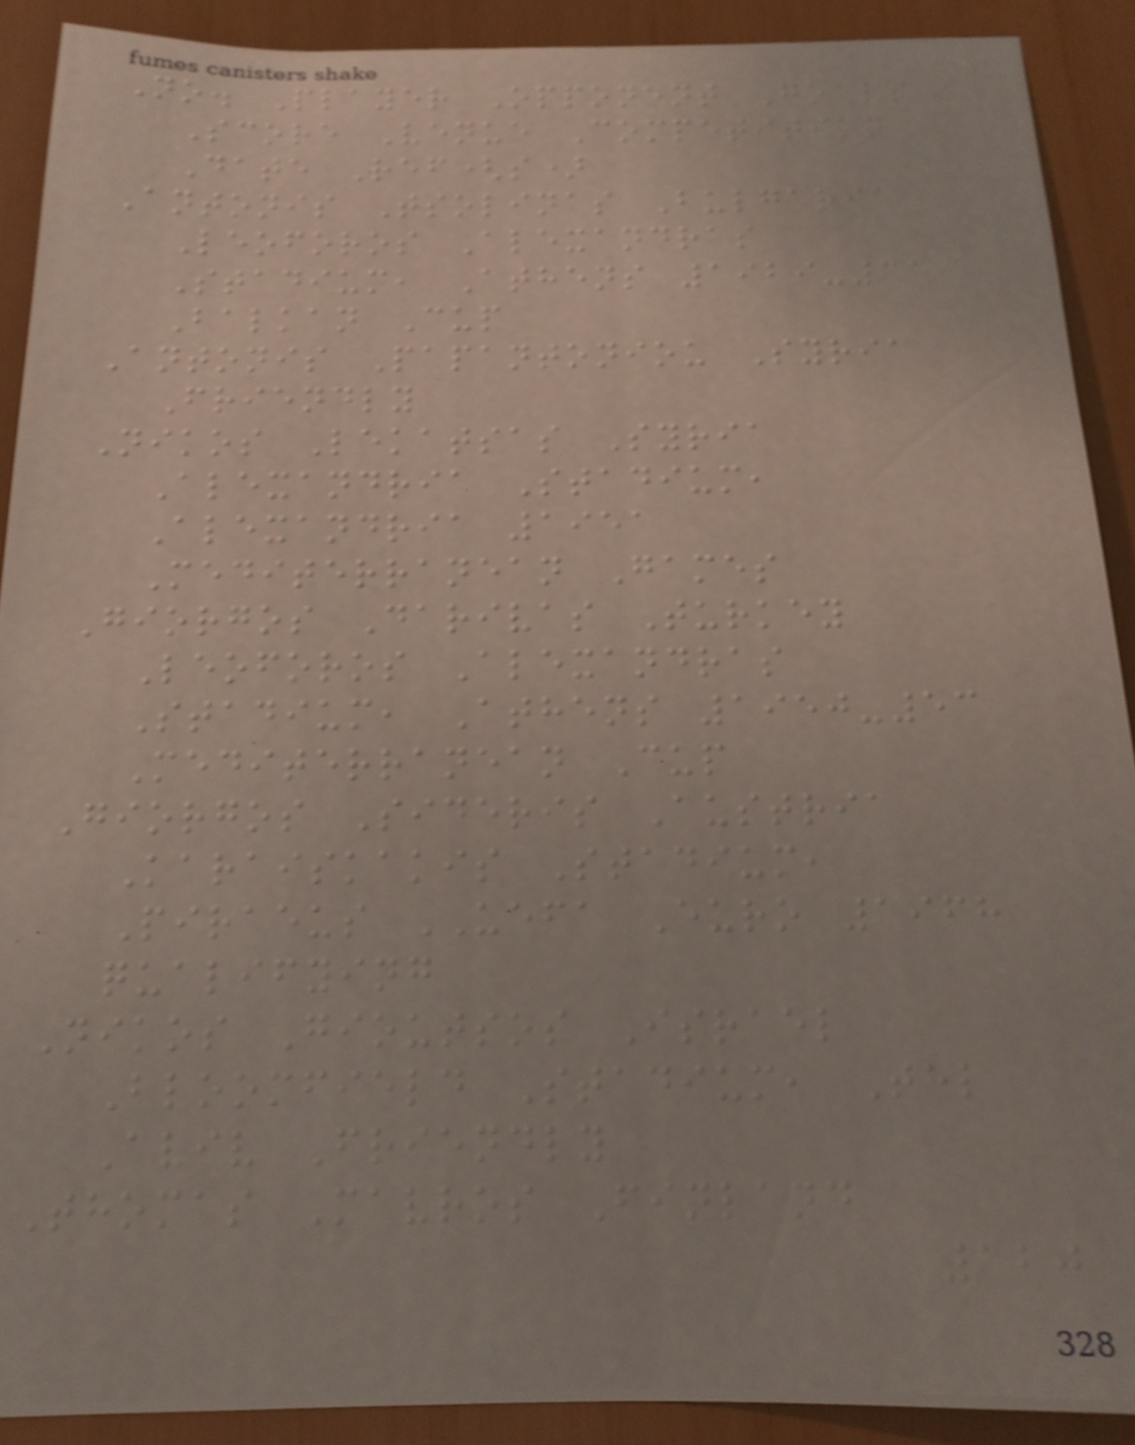No. Player Opponent Goals
Score Venue Competition
Date Ref(s)
Antonis Tsolinas Bulgaria
Leoforos Alexandras
Stadium, Athens 1929-31
Balkan Cup
Antonis Papantoniou Syria
Friendly
Nikos Lekatsas Syria
Alexandria Stadium,
Alexandria 1951
Mediterranean Games
Giorgos Darivas Turkey
Leoforos Alexandras
Stadium, Athens 1950-53
Mediterranean Cup
Giorgos Sideris Austria
Karaiskakis Stadium,
Piraeus UEFA Euro 1968
qualifying
Nikos Gioutsos Israel
Bloomfield Stadium, Tel
Aviv Friendly
Thomas Mavros Finland
120
